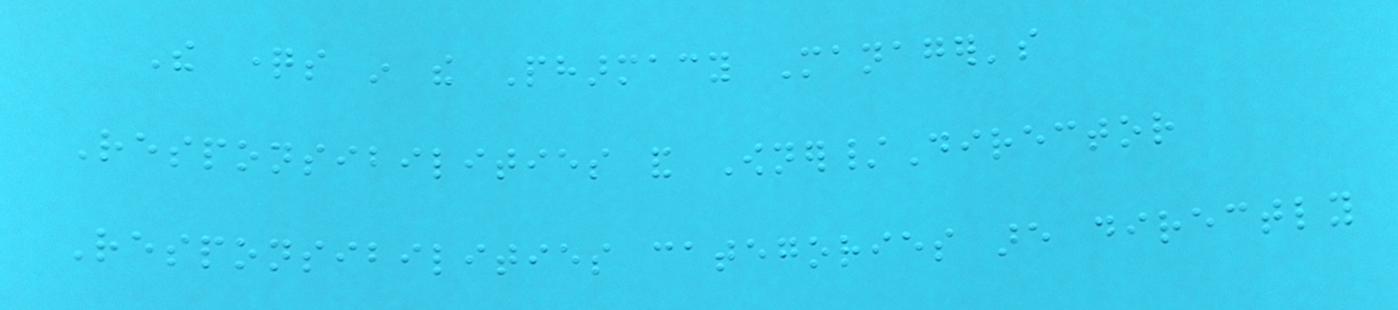The questions in the Pharmacy Manager's
Responsibilities and Owner/Director
Responsibilities categories are directly
